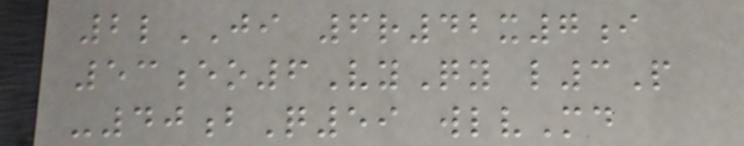2lJI 6r42x7i
53eo6VyQy l3P
-40bQ59 wlvMd
